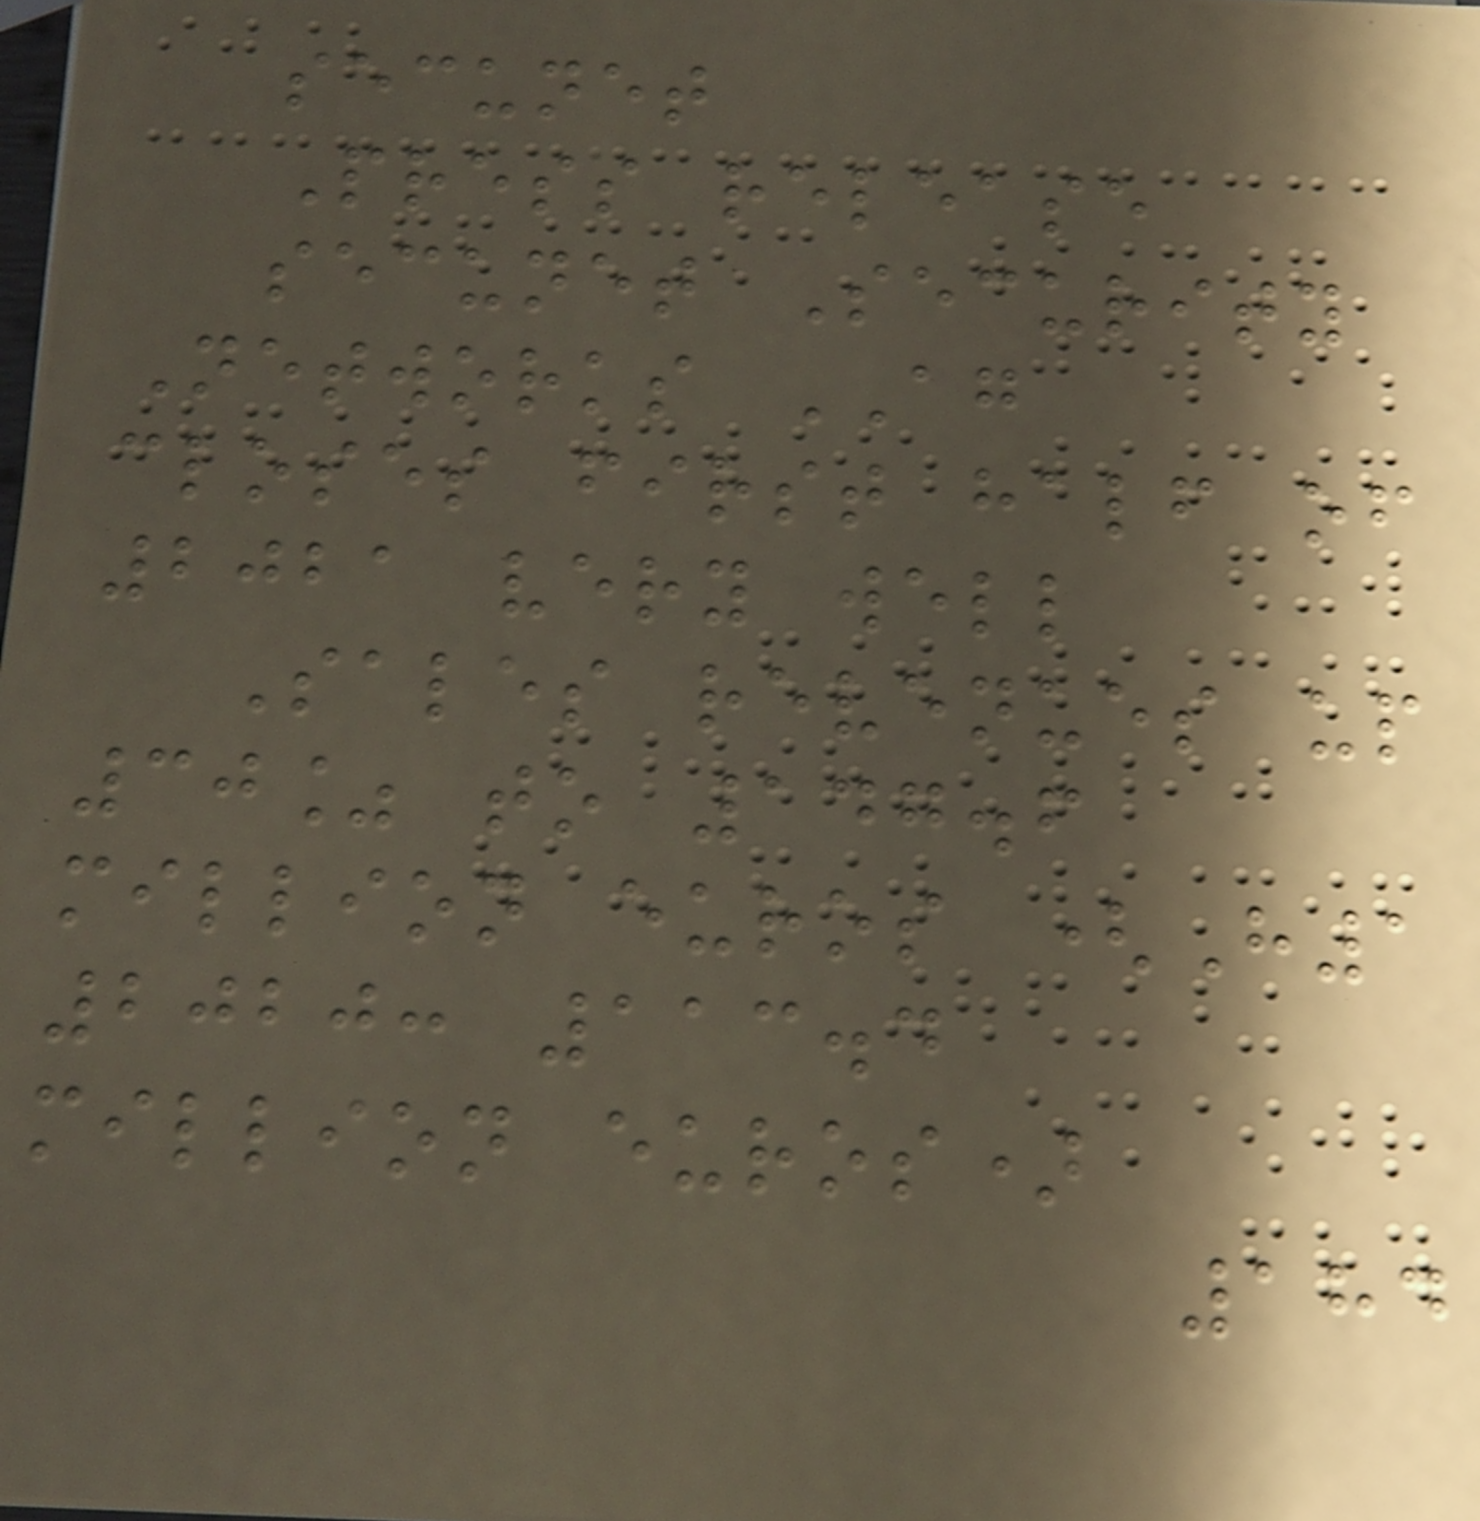secunet
Press release
secunet Security
Networks AG
closes first half of
2021 very well
Sales revenues up
30% to 147.6
million euros (H1
2020: 113.4
million euros)
184
